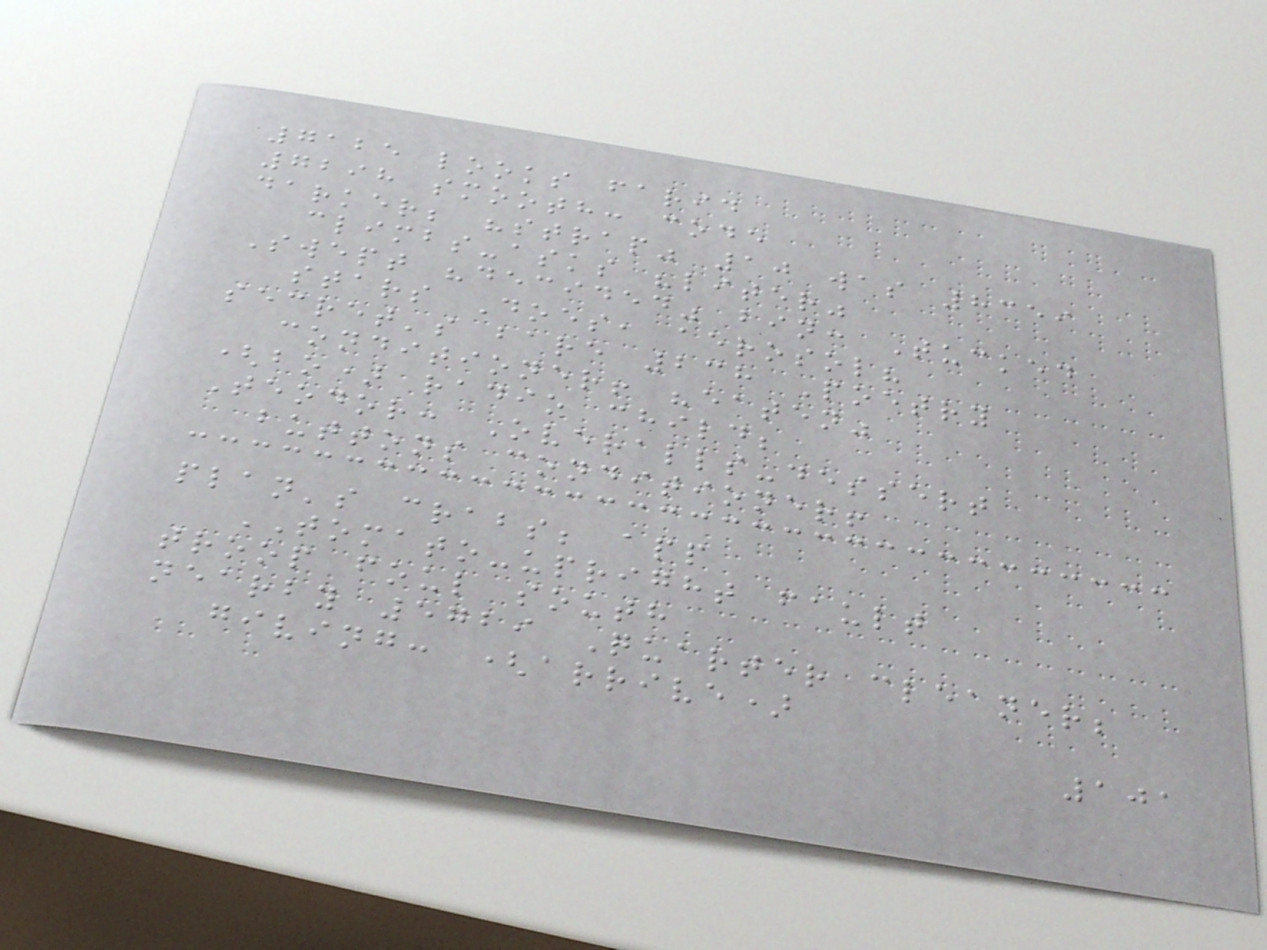7125 looks farid
7298 smooth: code
darker; "strap" 10 was 8359
climbs-asks "liter"
Swept "decided" bin: Tucked
stars Does, aerosol?
secret's bare 238 Poetry
conditioner! "eaten"
(bo) radio child;
Teodor: Overalls-dessert
buttons conditioner!
plan's crabs; app
TOMATO-upright fault
troop foul south
nearby 5729 Quarter cleaner;
giving: (arrive)
101
